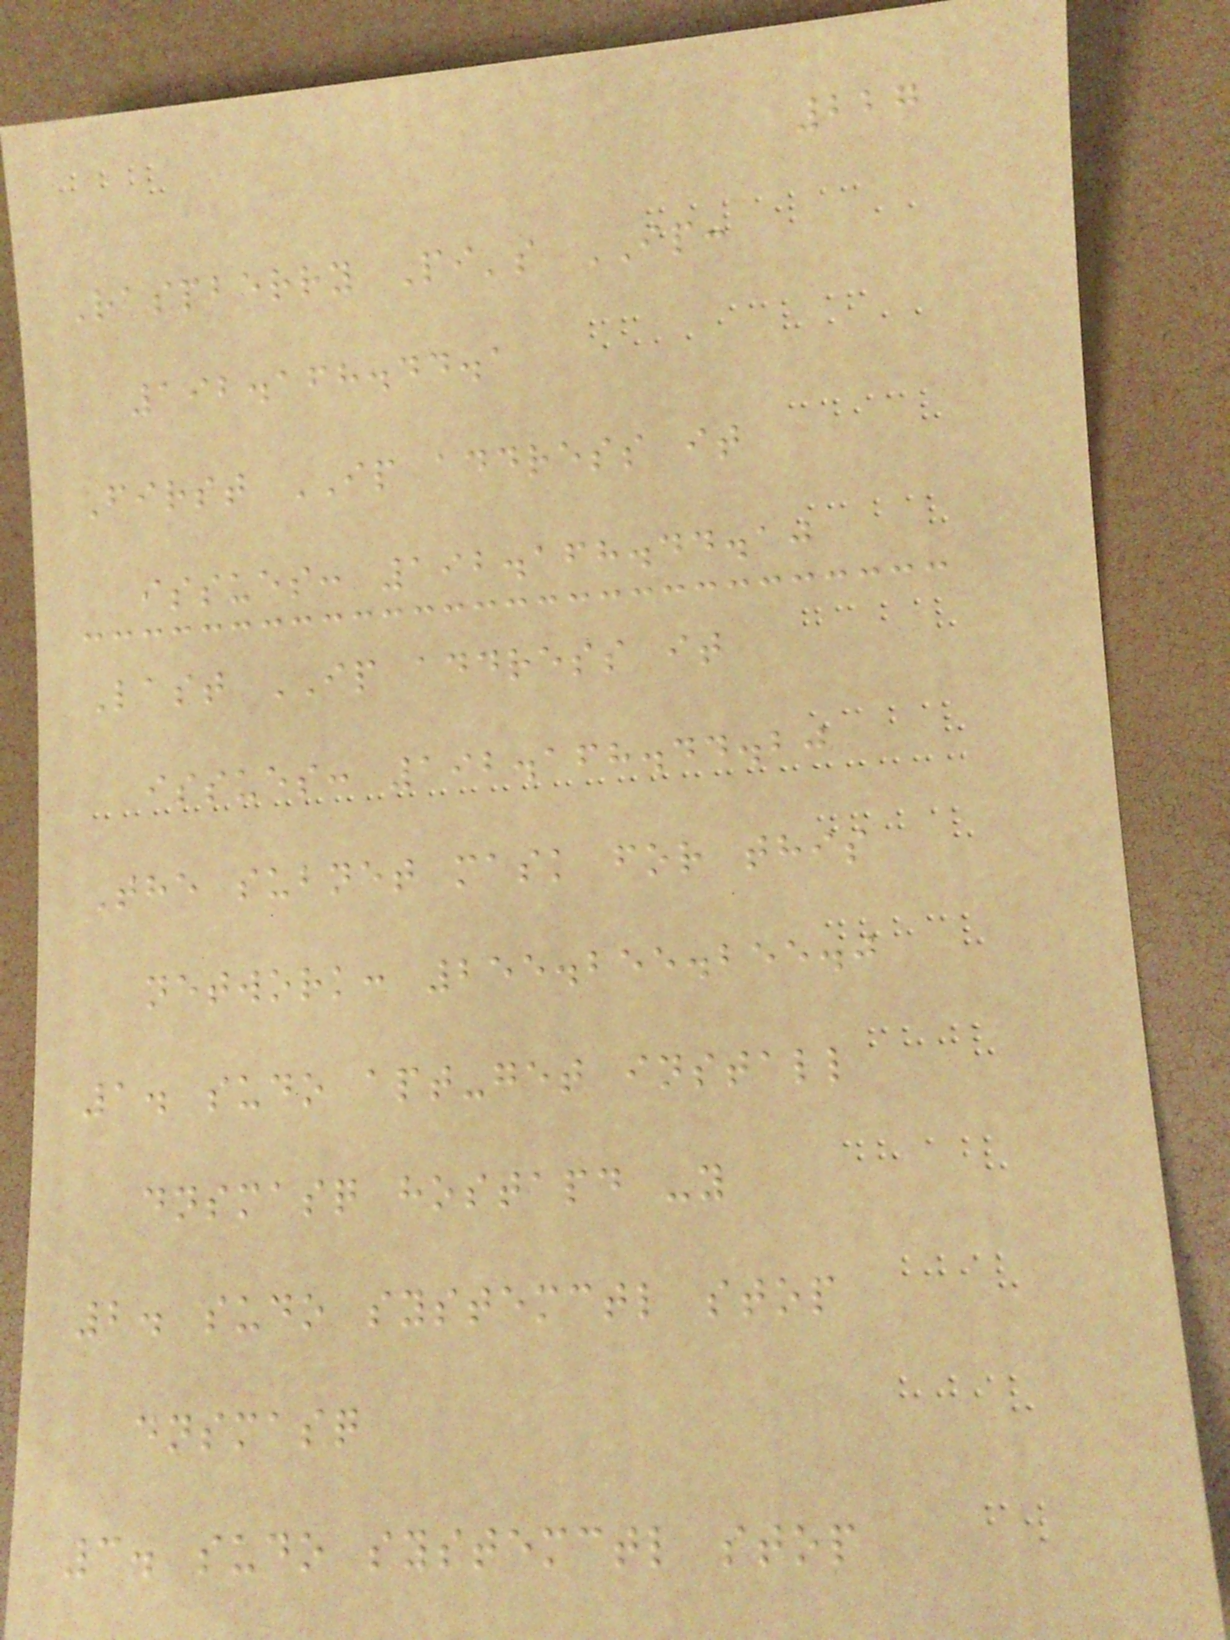227
Raspberry Pi's IP:
192.168.44.1
First IP address it
issues: 192.168.44.10
Last IP address it
issues: 192.168.44.20
The subnet mask for this
network: 255.255.255.0
1. sudo apt-get install
dnsmasq hostapd -y
2. sudo systemctl stop
dnsmasq
3. sudo systemctl stop
